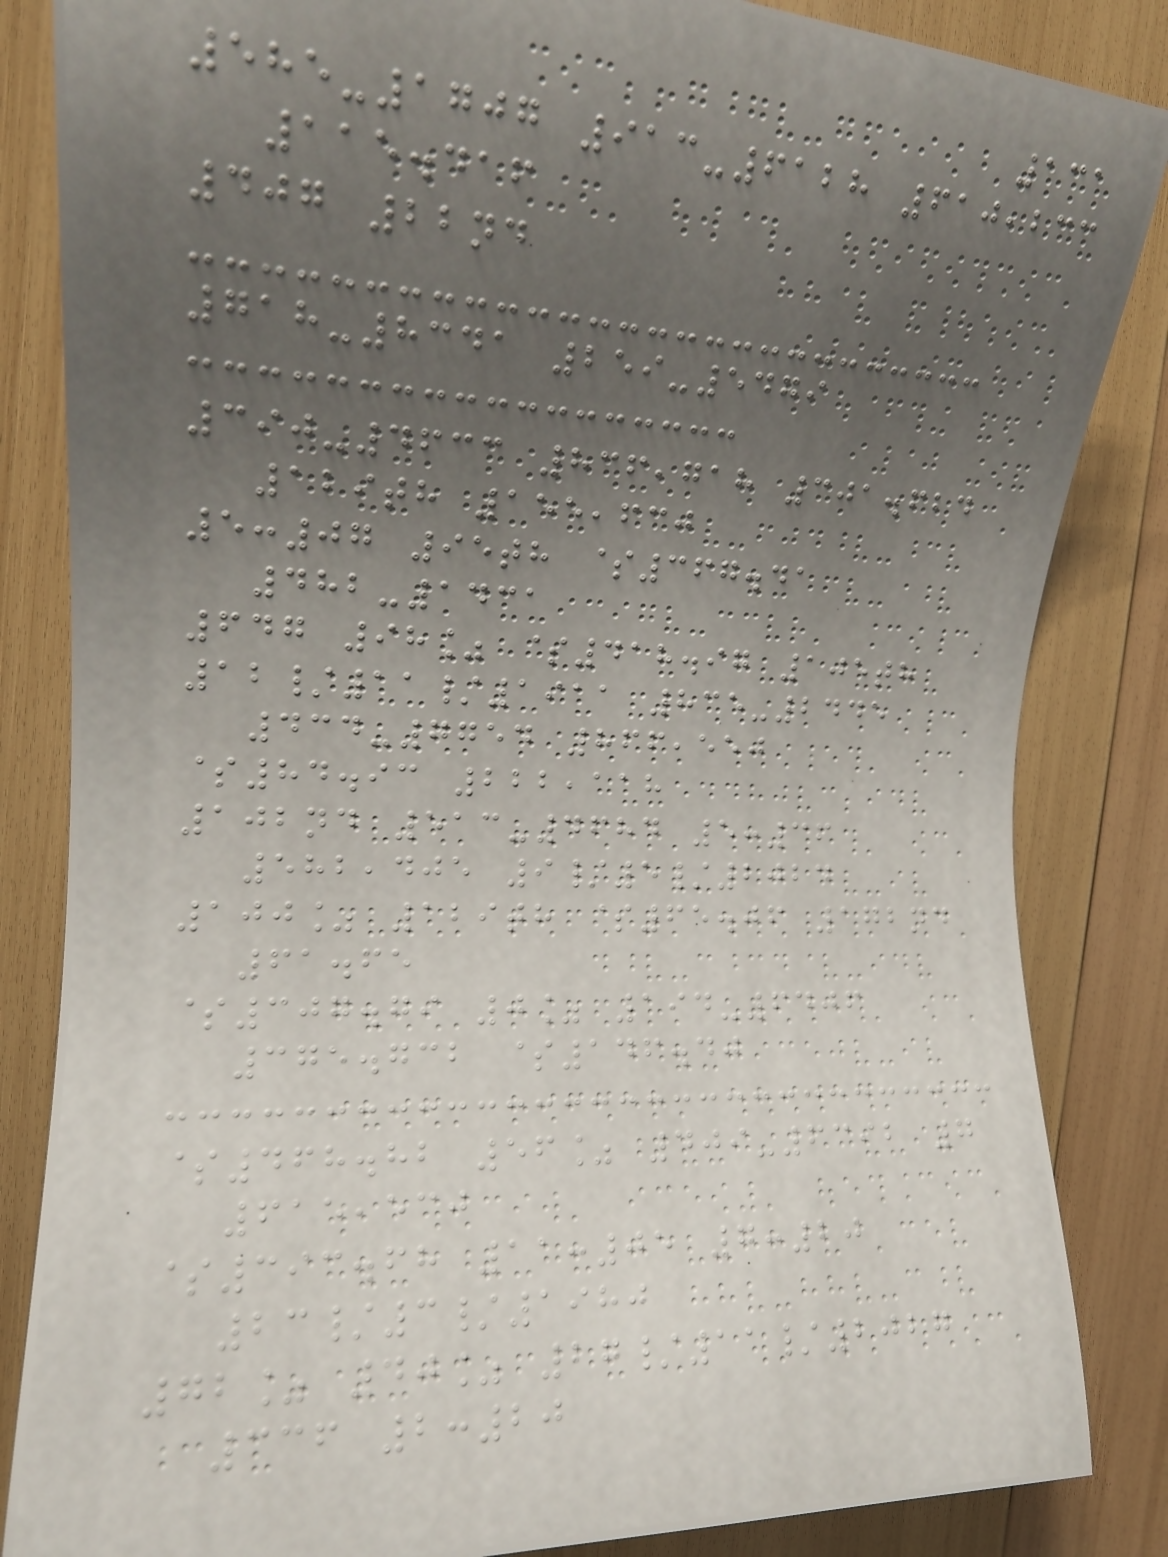131
585-1707 913-6128 610,233
115.416
407 22nd
718-8341 259-5479
390-4633 836,718 301.624
129th 155,630
5:07 95th $367.41
482-1431
647 98% $418.97 105th
12/11/1911 835-2445
434-7754 866,550
$84.93 222,118
102nd 513-4684 5:36
582,405 9/5/2024
100% 129th $65.06 172nd
61.65
$307.79 0% 194-6406
375.732 $146.40
$468.82 56% 409-6392 7
615,530
$393.68 11:05 7:20
23/3/1980
72% 40% 27/11/2027
336 2:20
